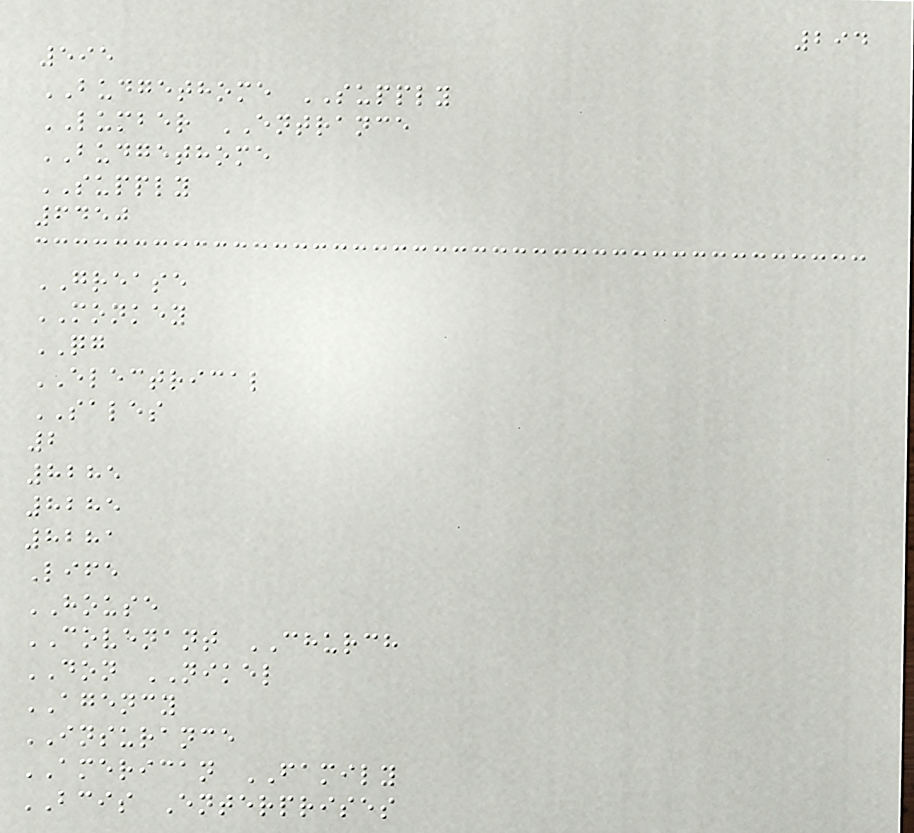294
595
BUDGETHOME SUPPLY
LUMBER ENTRANCE
BUDGETHOME
SUPPLY
6450
GREASE
MONKEY
QG
ELECTRICAL
SALES
2
8285
8285
8281
Life
HOUSE
COVENANT CHURCH
DON NIKEL
AGENCY
INSURANCE
AMERICAN FAMILY
BCIS Enterprises
